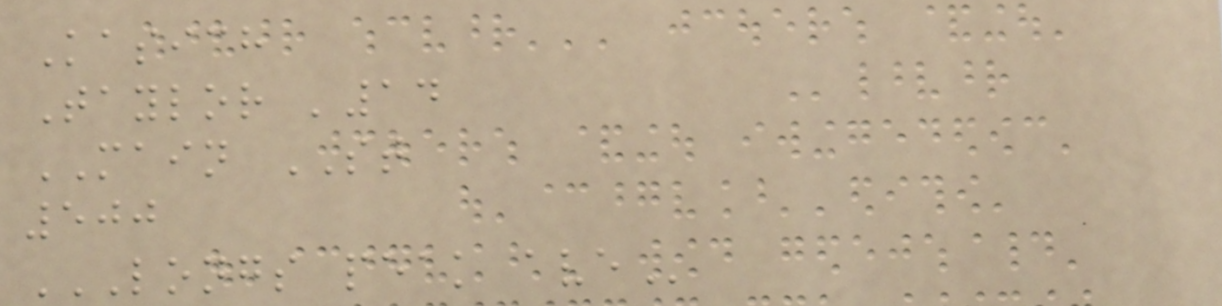Kasich
Taylor '14
MAIN ST
500
LONGS PEAK AVE
